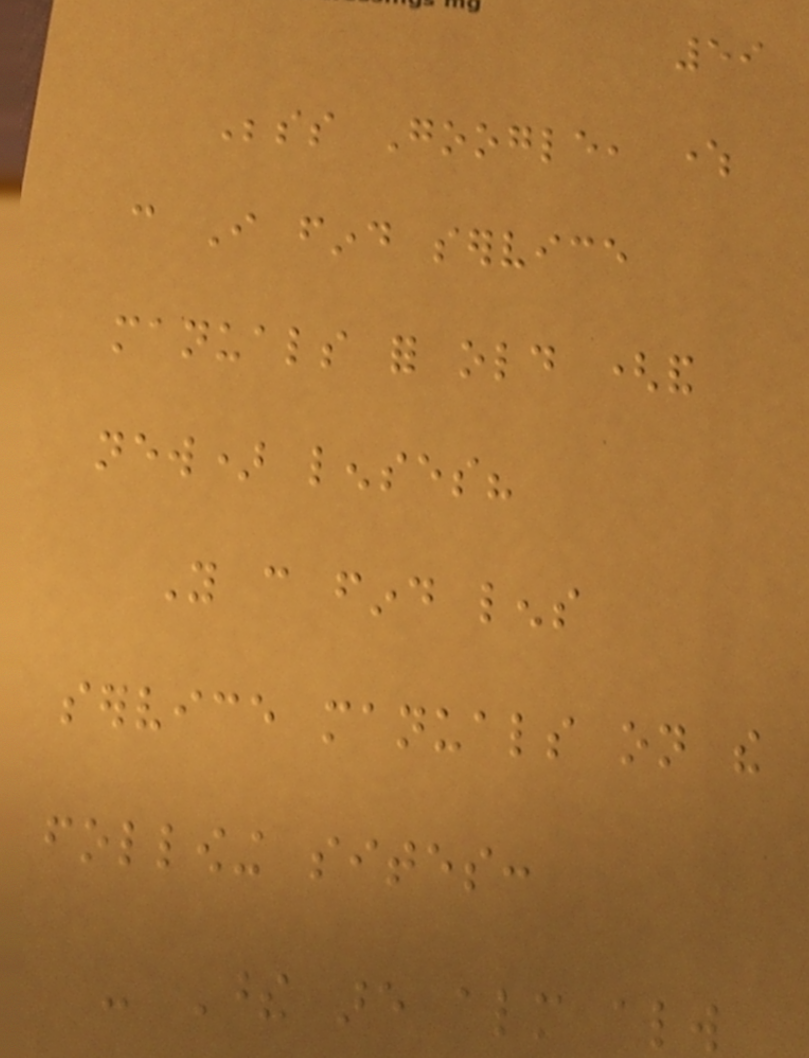59
Besides Google, where
can I find service
manuals for old (and
new) lenses?
You can find lens
service manuals on the
following sites:
- These are almost always
